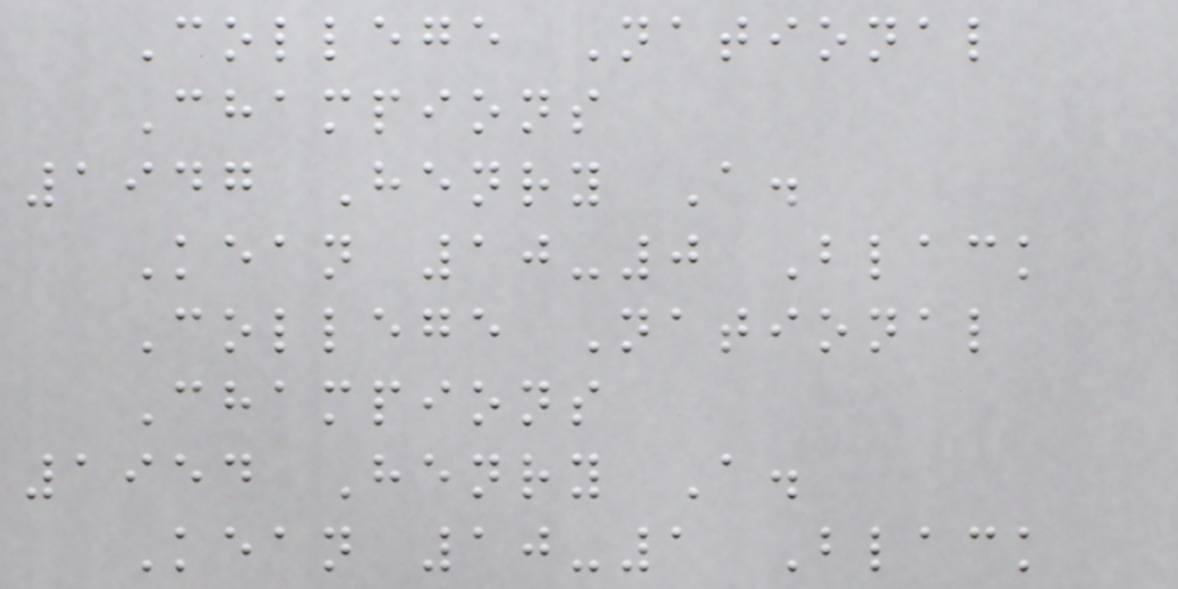College National
Champions
1947 Henry A.
Kean 10-0 Black
College National
Champions
1954 Henry A.
Kean 10-1 Black
